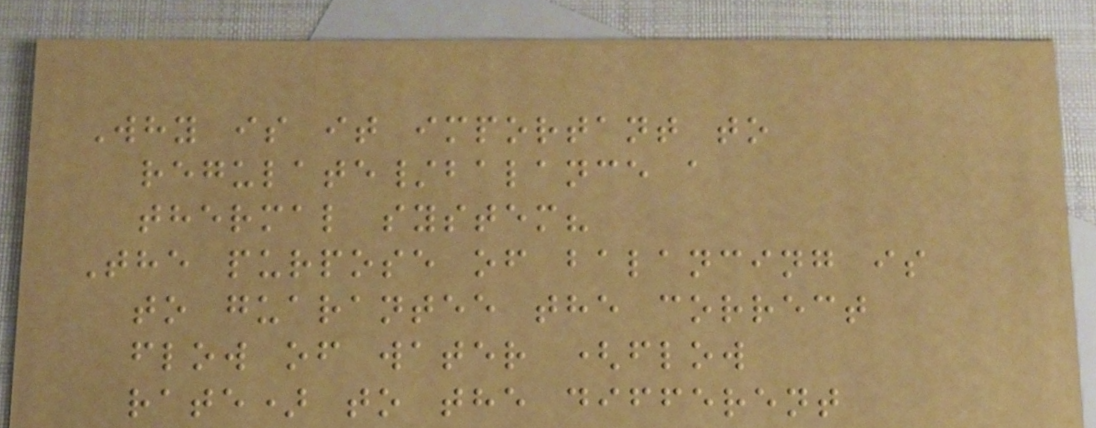Why is it important to
regulate/balance a
thermal system?
The purpose of balancing is
to guarantee the correct
flow of water (flow
rate) to the different
